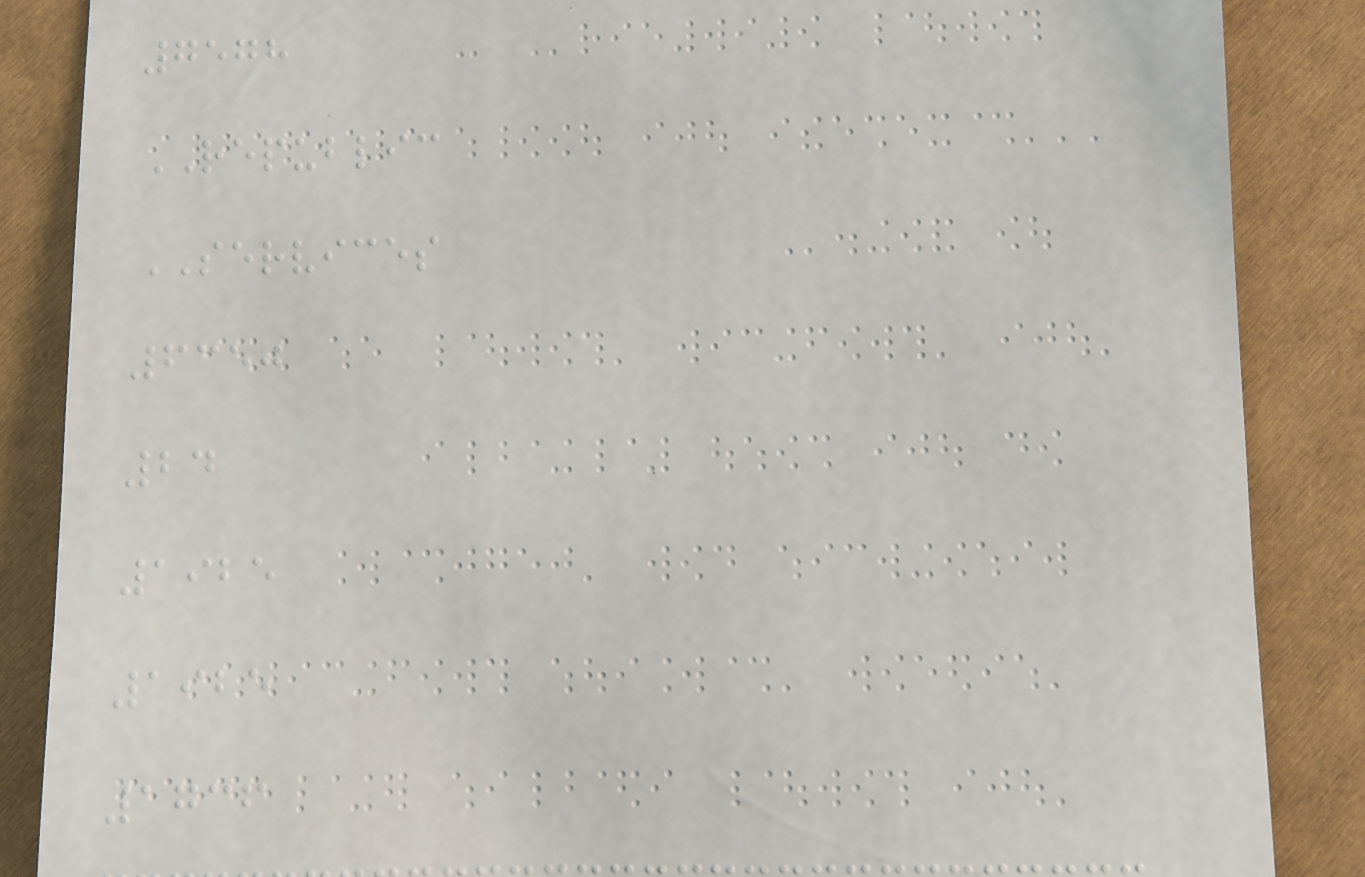7578
REPUBLIC
SERVICES
6350
24
1925
1925
1736
